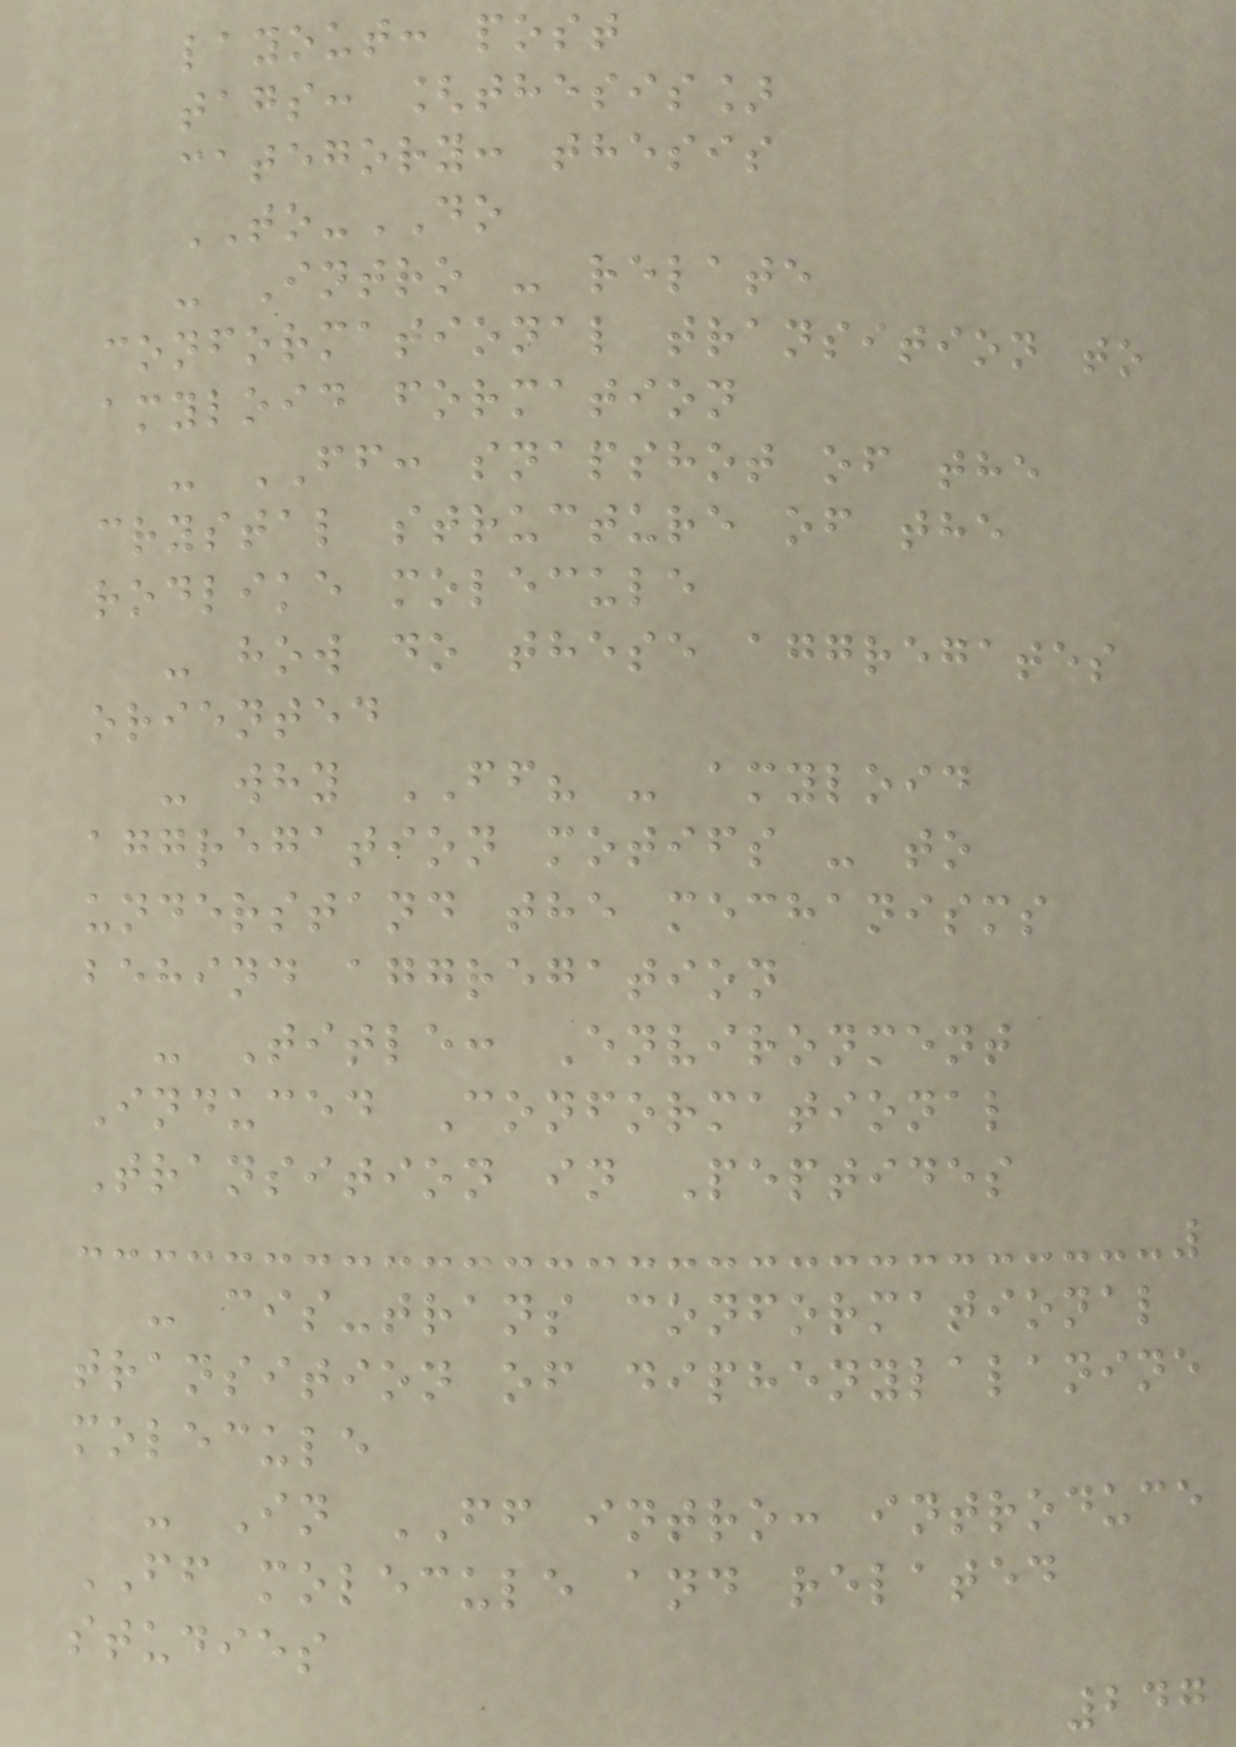layout: post
tags: [thesis]
category: thesis
TO-DO
- Intro - relate
conformational transition to
amyloid formation
- FF: snapshot of the
crystal structure of the
rodlike molecule
- how do these aggregates
oriented
- why FF? - amyloid
aggregation motifs - to
understand the mechanisms
behind aggregation
- Title: Environment
Induced Conformational
Transition in Peptides
- cis-trans conformational
transition of diphenylalanine
molecule
- In FF intro: introduce
FF molecule and related
studies
247
